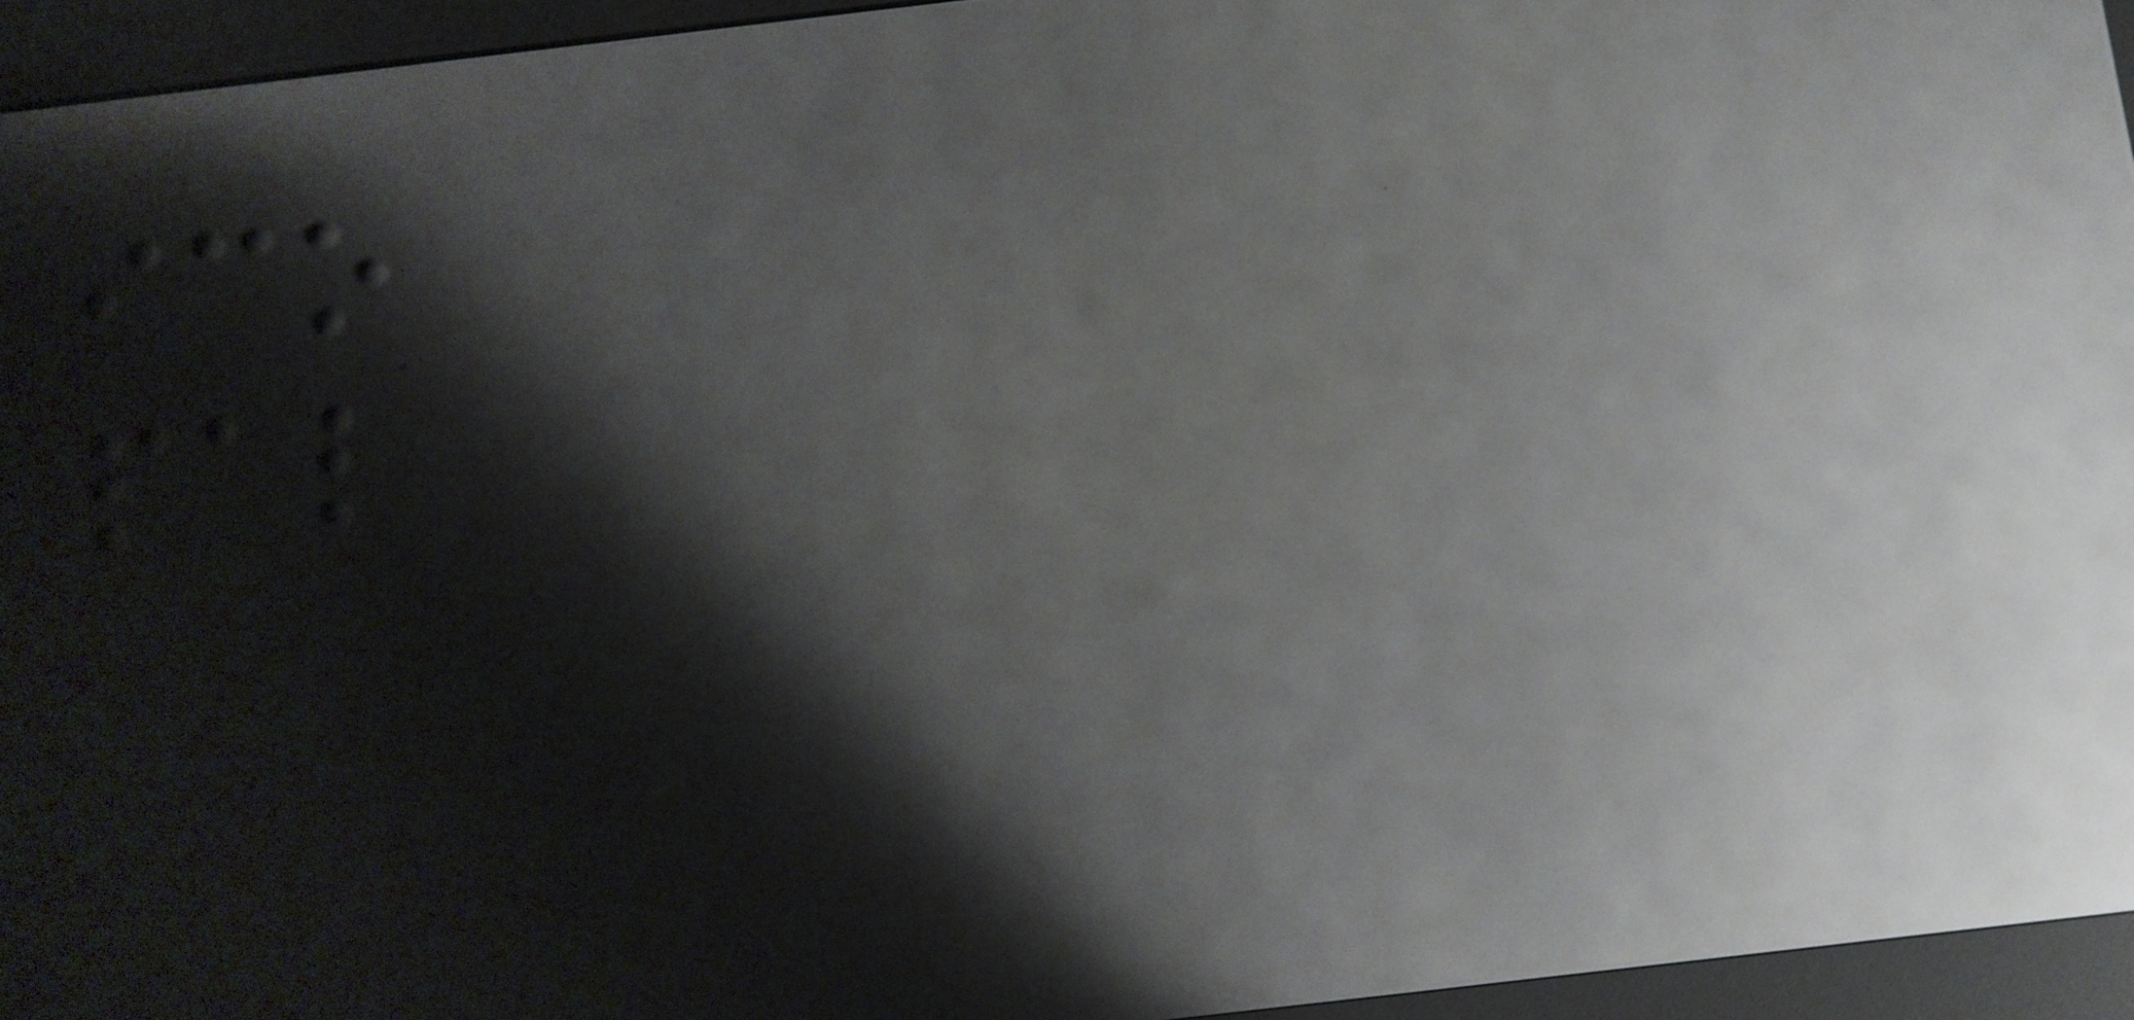ico
pal
